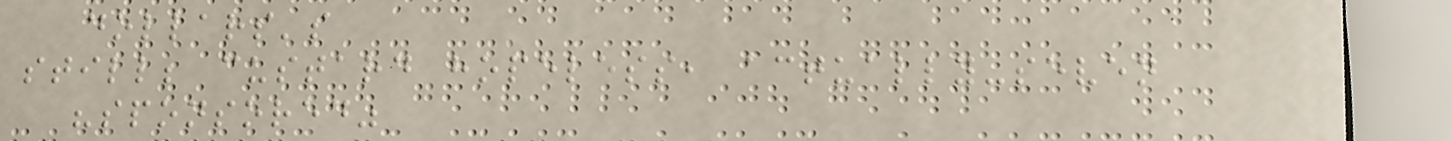dollars's
still; custard hopeless, actually-seven
"sponsored"
